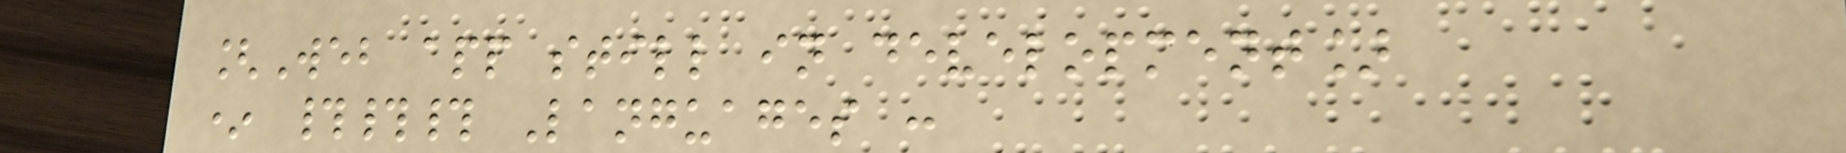[Web app still in development]
* ### Languages :
